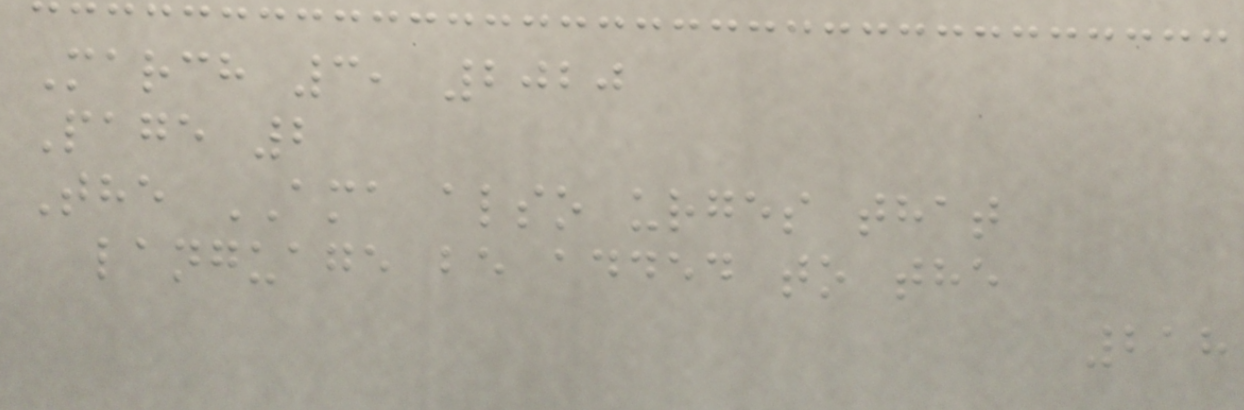March 3, 2020
Page 2
The AMA also urges that
language be added to the
218
